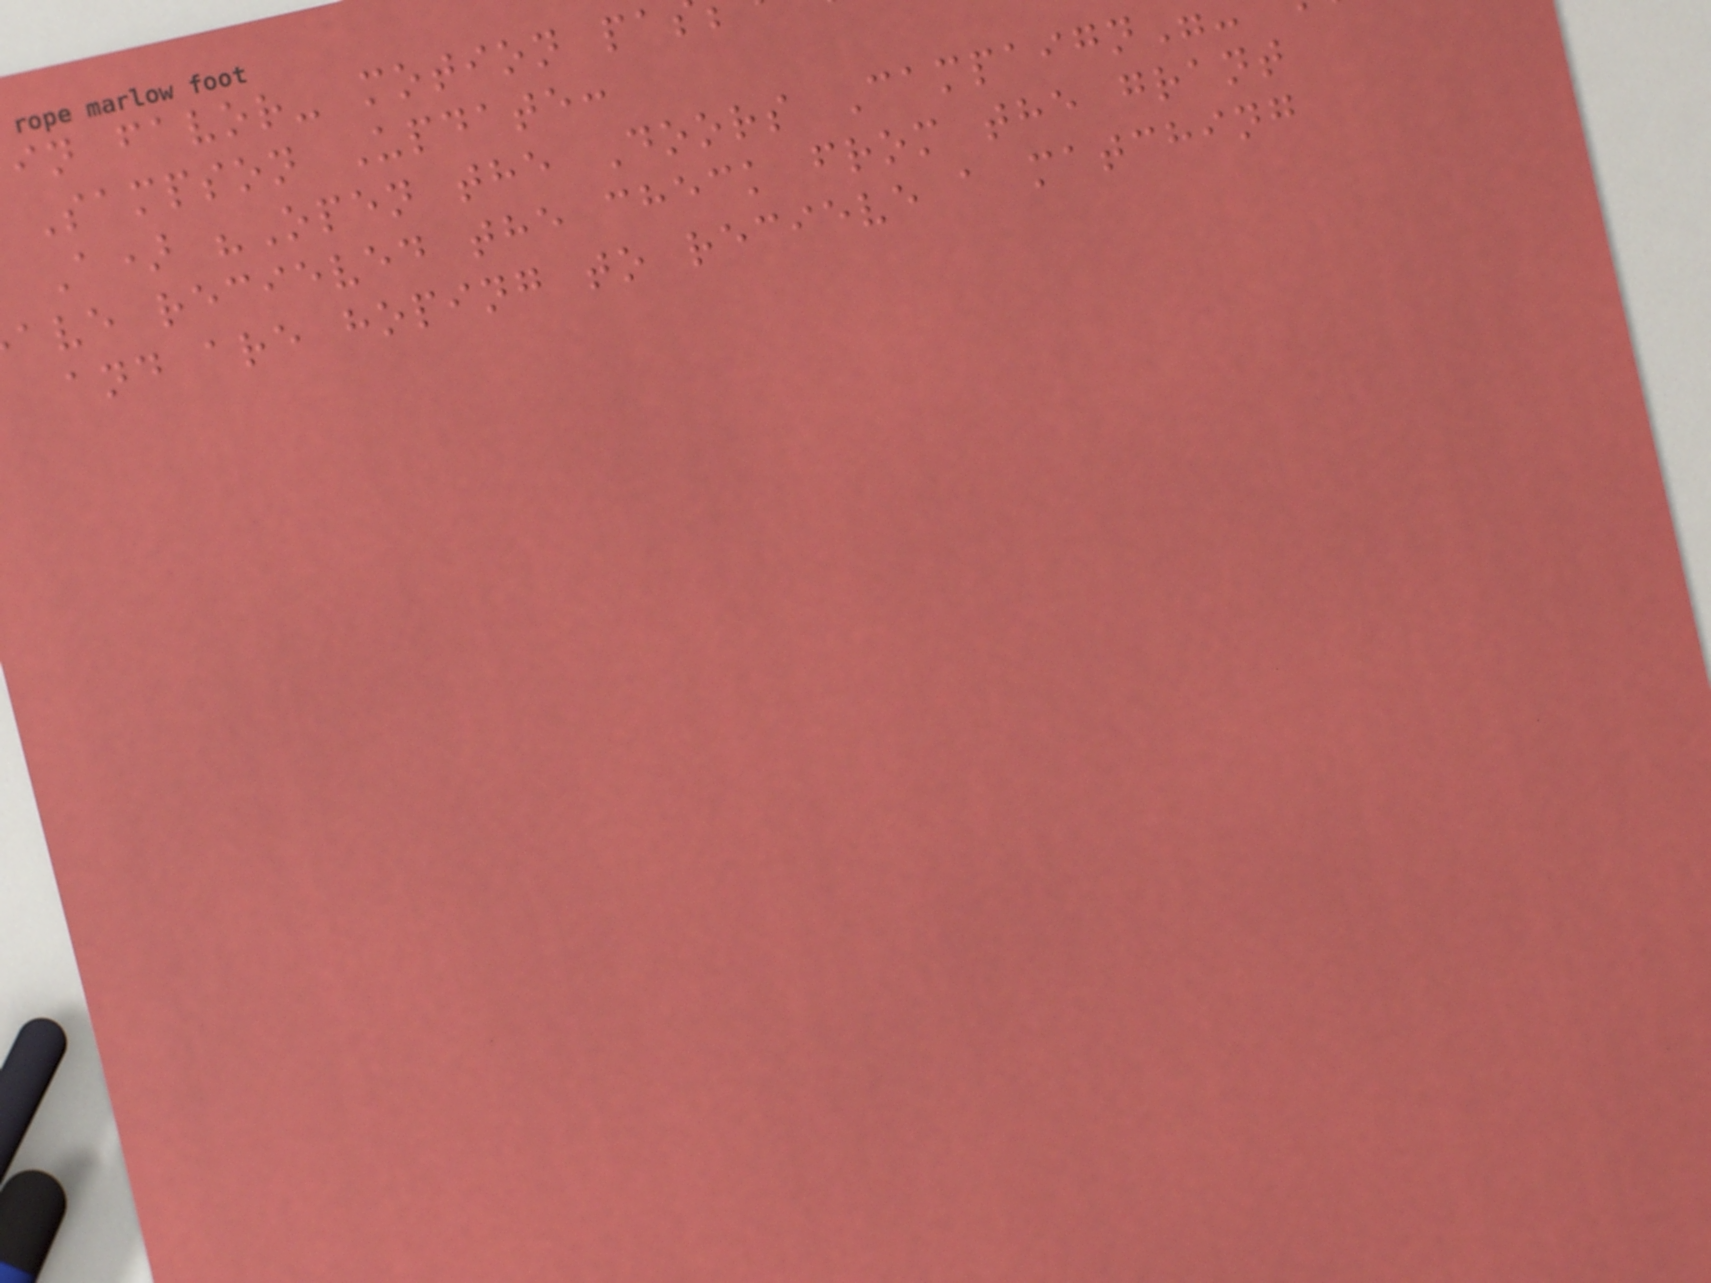in favor- motion pa
Sampson Update:
A) "Open the Doors Campaign
ave recieved the check from the grant
and are hoping to recieve a matching
